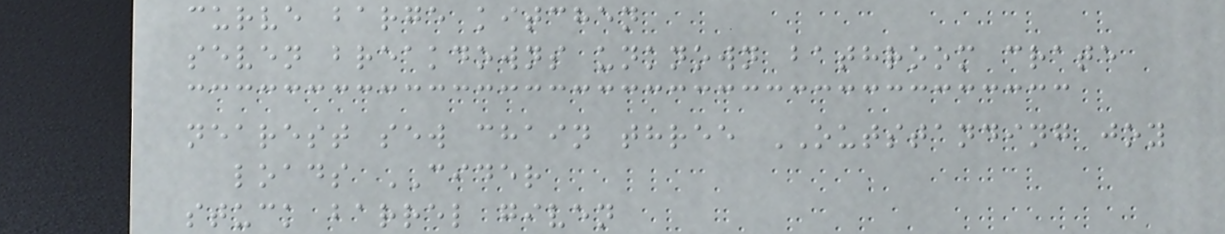curve barge kitchen
seven breakdowns unknown bathroom crate
nearest sew chain three OUTSTANDING joy
loads CIDER
stuck barrel given
